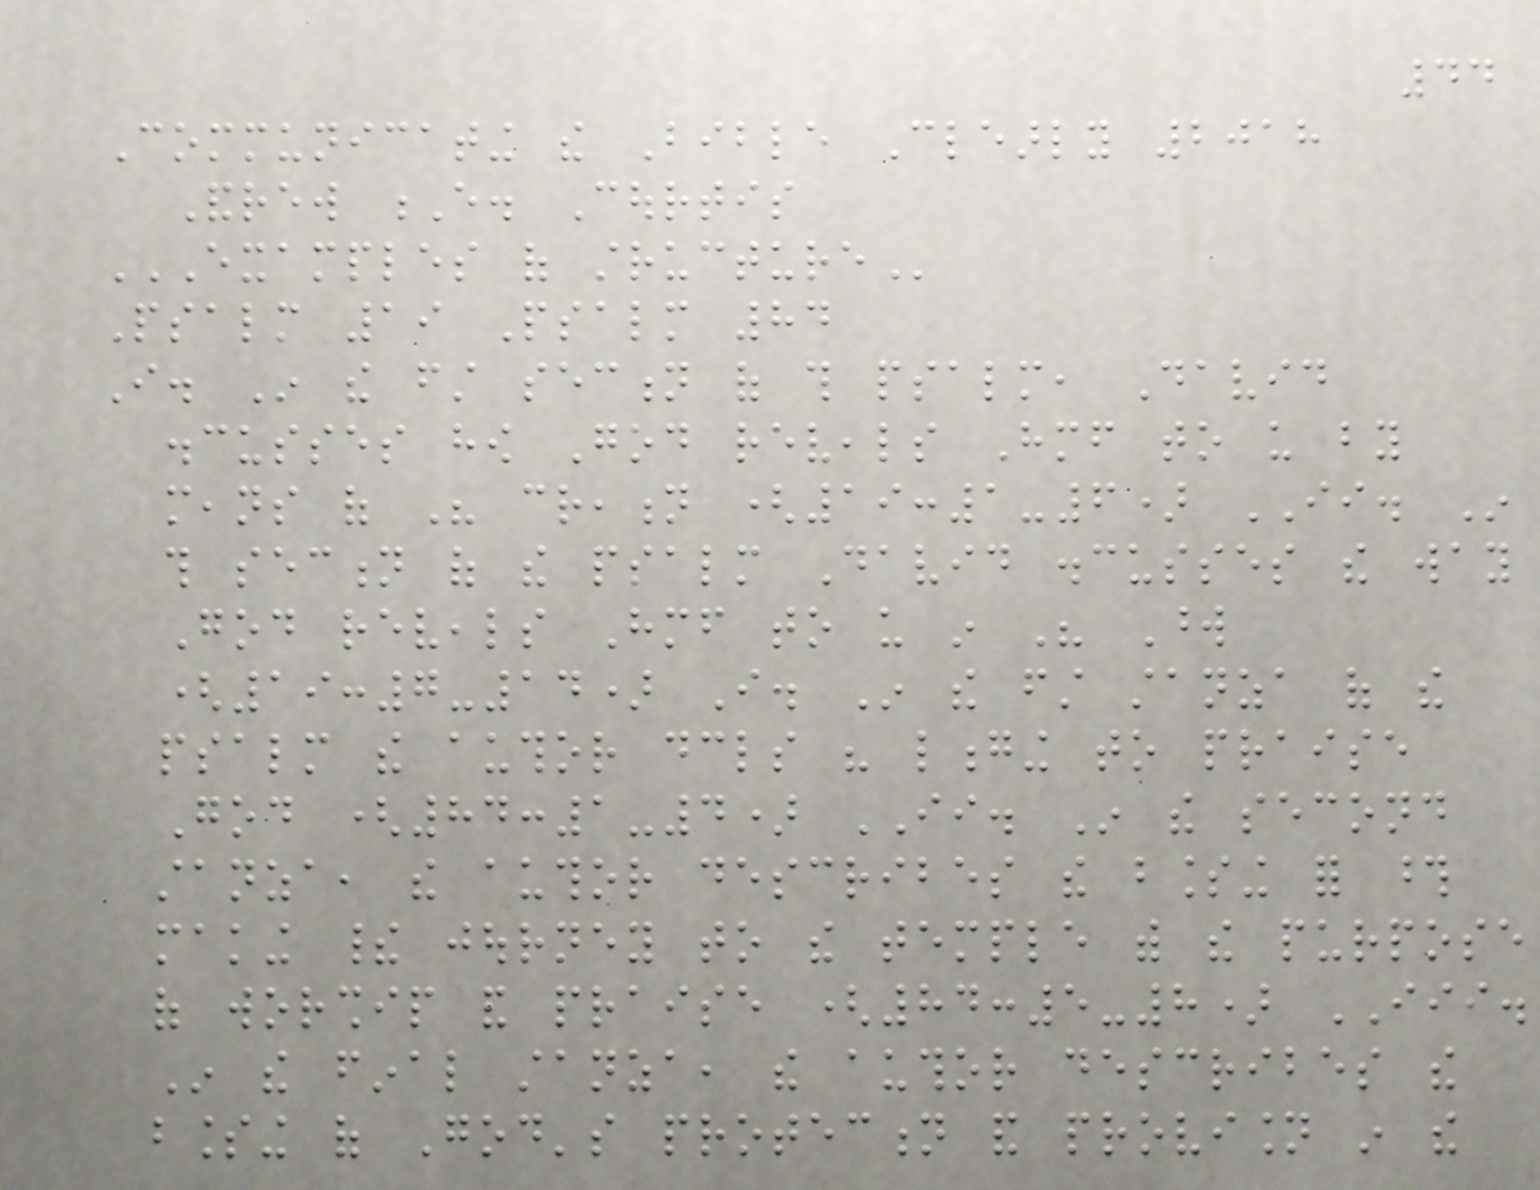44
Communicating the Bible Clearly 2018
Andrew E. Courtis
EXAMPLES OF STRUCTURE
Psalm 19 Psalm 84
I. In the first section of this psalm, David
discusses how God reveals Himself to us by
means of His creation (19:1-6) II. In
this section of the psalm David discusses the way
God reveals Himself to us in His Word
(19:7-14) I. In the first stanza of the
psalm the author declares his longing to praise
God (84:1-4) II. In the second
stanza, the author describes the blessing for those
making their journey to the temple with the purpose
of worship and praise (84:5-8) III.
In the final stanza, the author describes the
blessing of God's protection and provision in the
